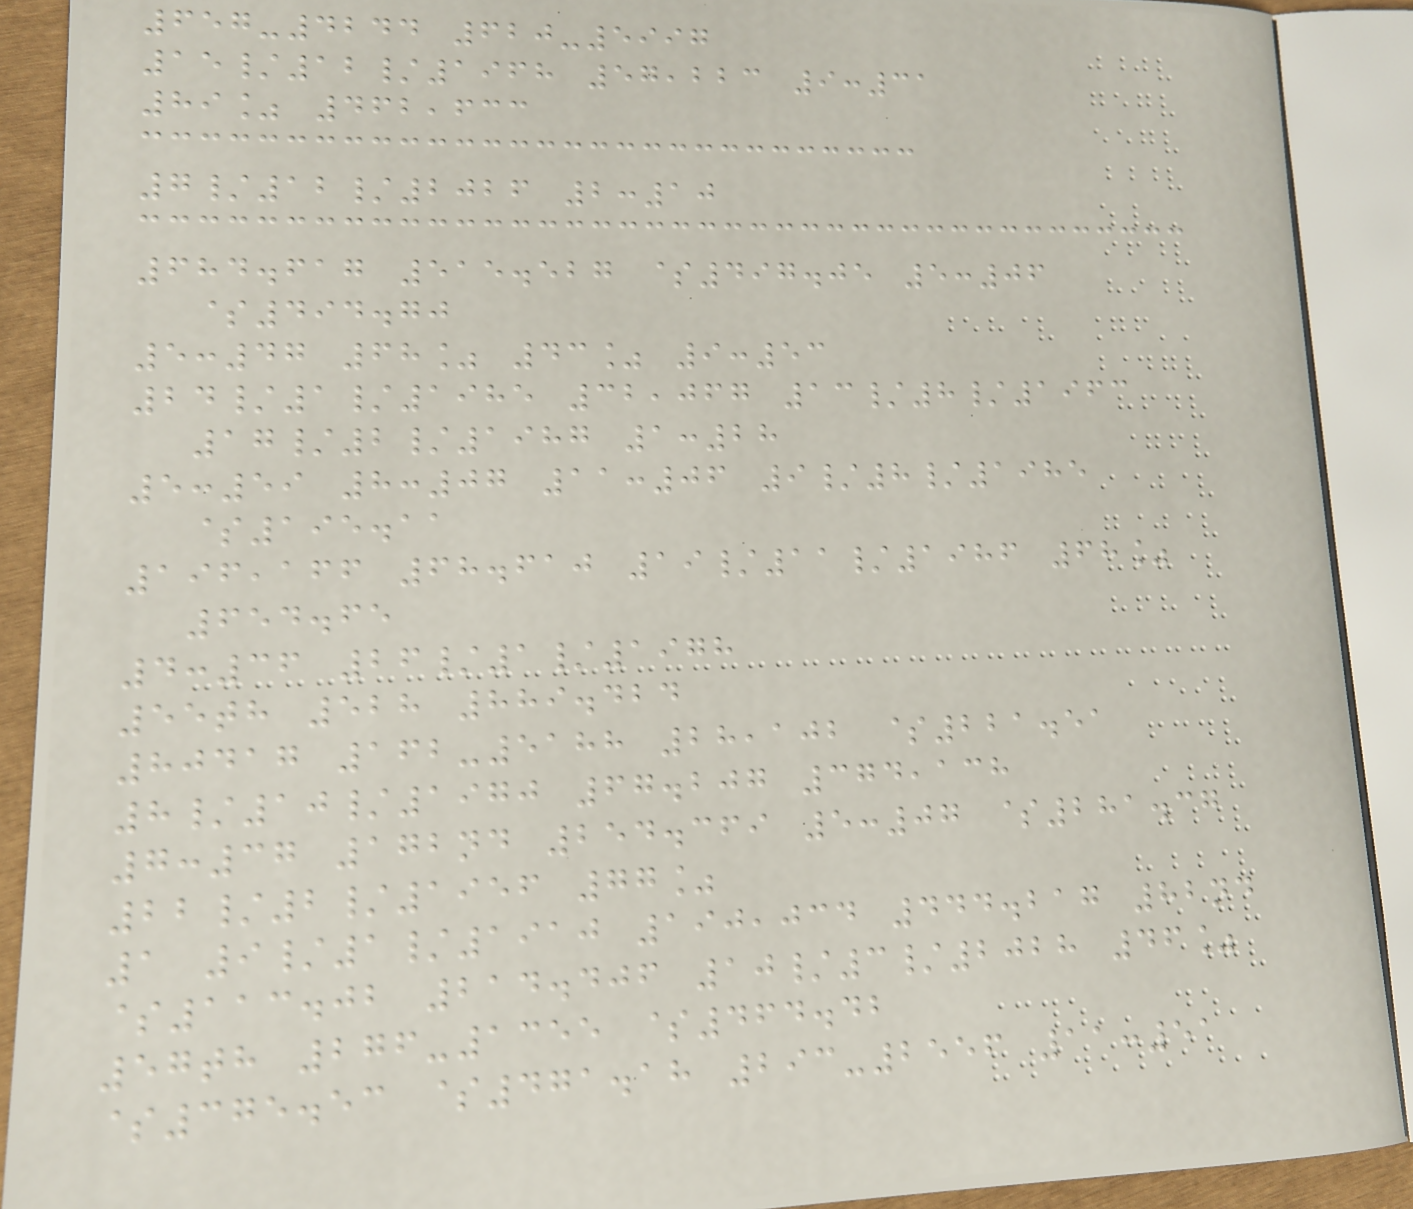657-4244 620-5997
15/12/1968 57,223 9:31
89% 462,633
7/12/2026 2:10
684.617 515.527 $497.05 5:06
$494.70
5:47 68% 43% 9:53
24/1/1985 32,067 13/8/1963
17/2/1987 1:28
5:59 8:07 11:06 9/8/1985
$195.11
196,166 68.610 19/11/1986 68%
654.65
4:36 26/1/1978
55th 528 889.424
80417 162-5188 28,102 $221.51
8/10/1970 67.207 374,138
7:37 172nd 254.369 5:07 $281.37
22/2/1956 77%
1 9/1/1910 190,034 444.217 82nd
$113.02 214.406 10/3/2028 46%
57th 276-1355 $464.42
$375.53 $471.18 293-2556 11:51
